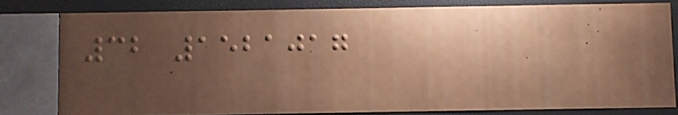32 1521017
